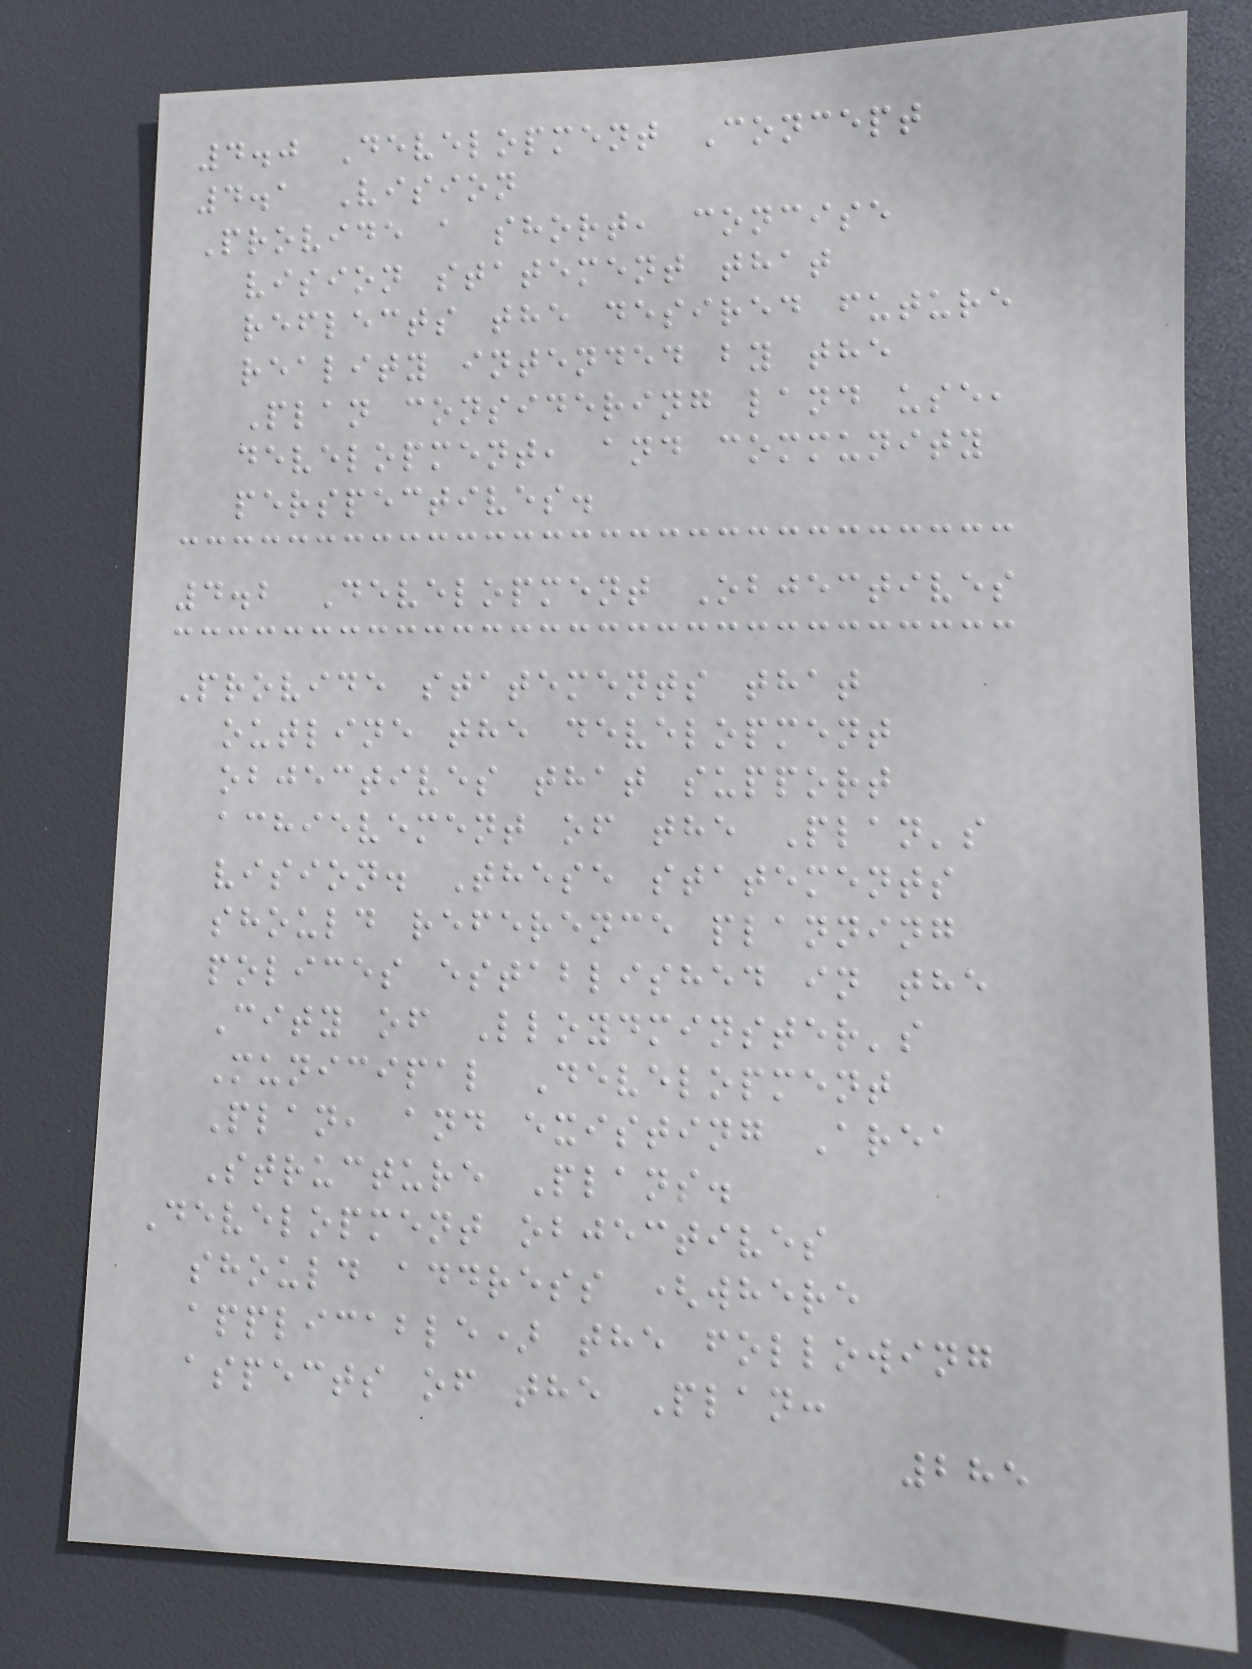4.0 Development Concept
4.1 Vision
Provide a short, concise
vision statement that
reflects the desired future
reality intended by the
Plan considering land use,
development, and community
perspectives.
4.2 Development Objectives
Provide statements that
outline the development
objectives that support
achievement of the Plan's
vision. These statements
should reference planning
polices established in the
City of Lloydminster's
Municipal Development
Plan, and existing Area
Structure Plans.
Development objectives
should address (where
applicable) the following
aspects of the Plan:
285
